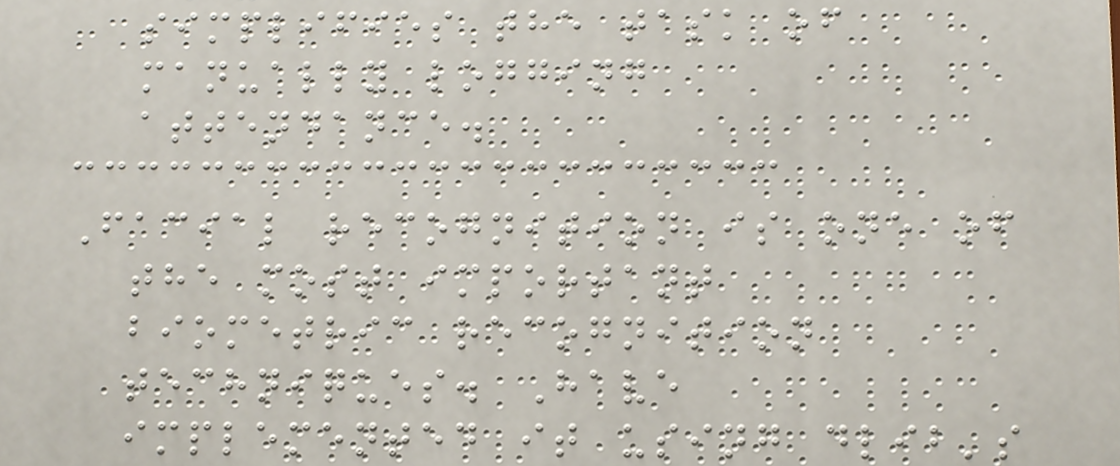simplifies the task of
manually logging
attendance.
Facial recognition is one of
the most important
biometric recognition
techniques. Have
implemented it using dlib's
